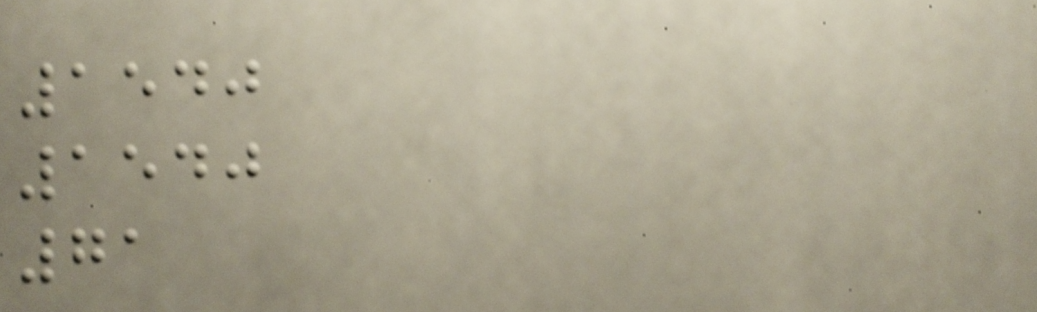1540
1540
71
